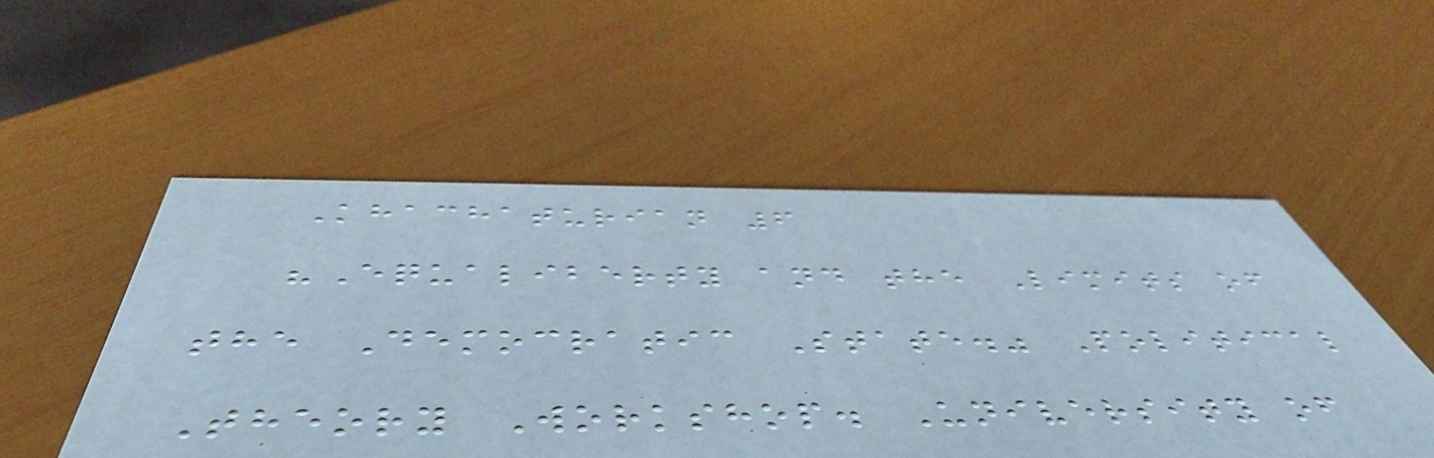Khachaturian 6
"Equaliberty and the Limits of
the Democratic State." Political
Theory Workshop. University of
